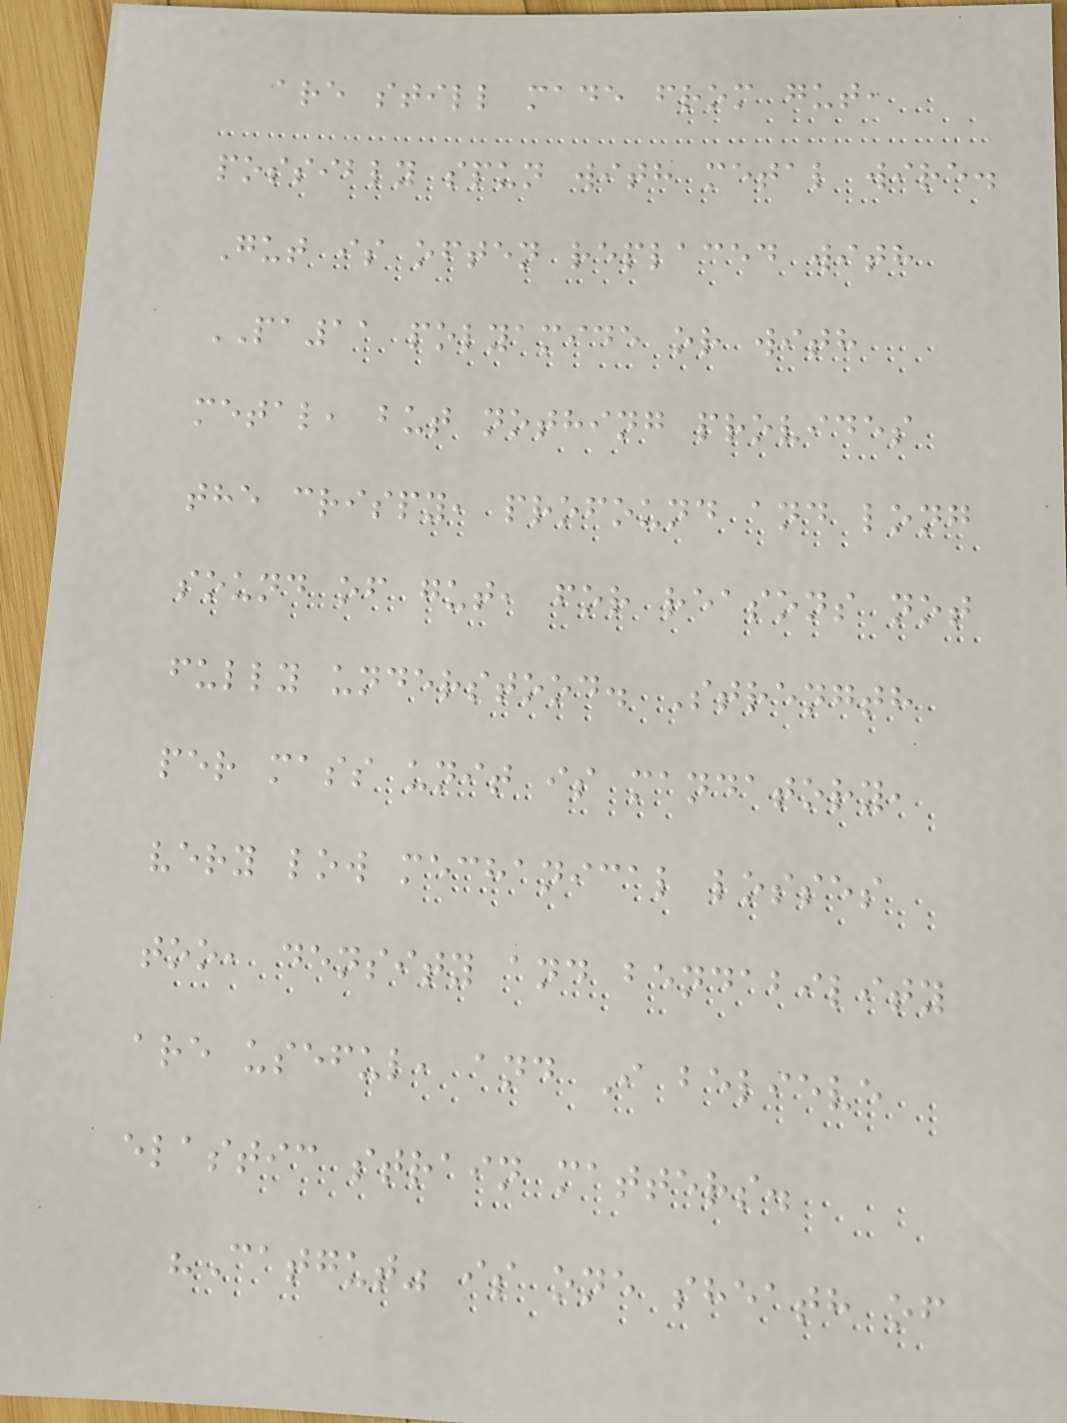are still made from gut,
possibly spun with metal wire.
Gut is often replaced with
PA11 polyamide or with
metal, but nothing provides
the crispy, profound and long
sound of gut, for reasons not
fully understood. Strength
per mass unit is mandatory,
very low mechanical losses
too, density and bendability
are useful, and I believe
elastic strain matters.
"Catgut" is one sheath of
